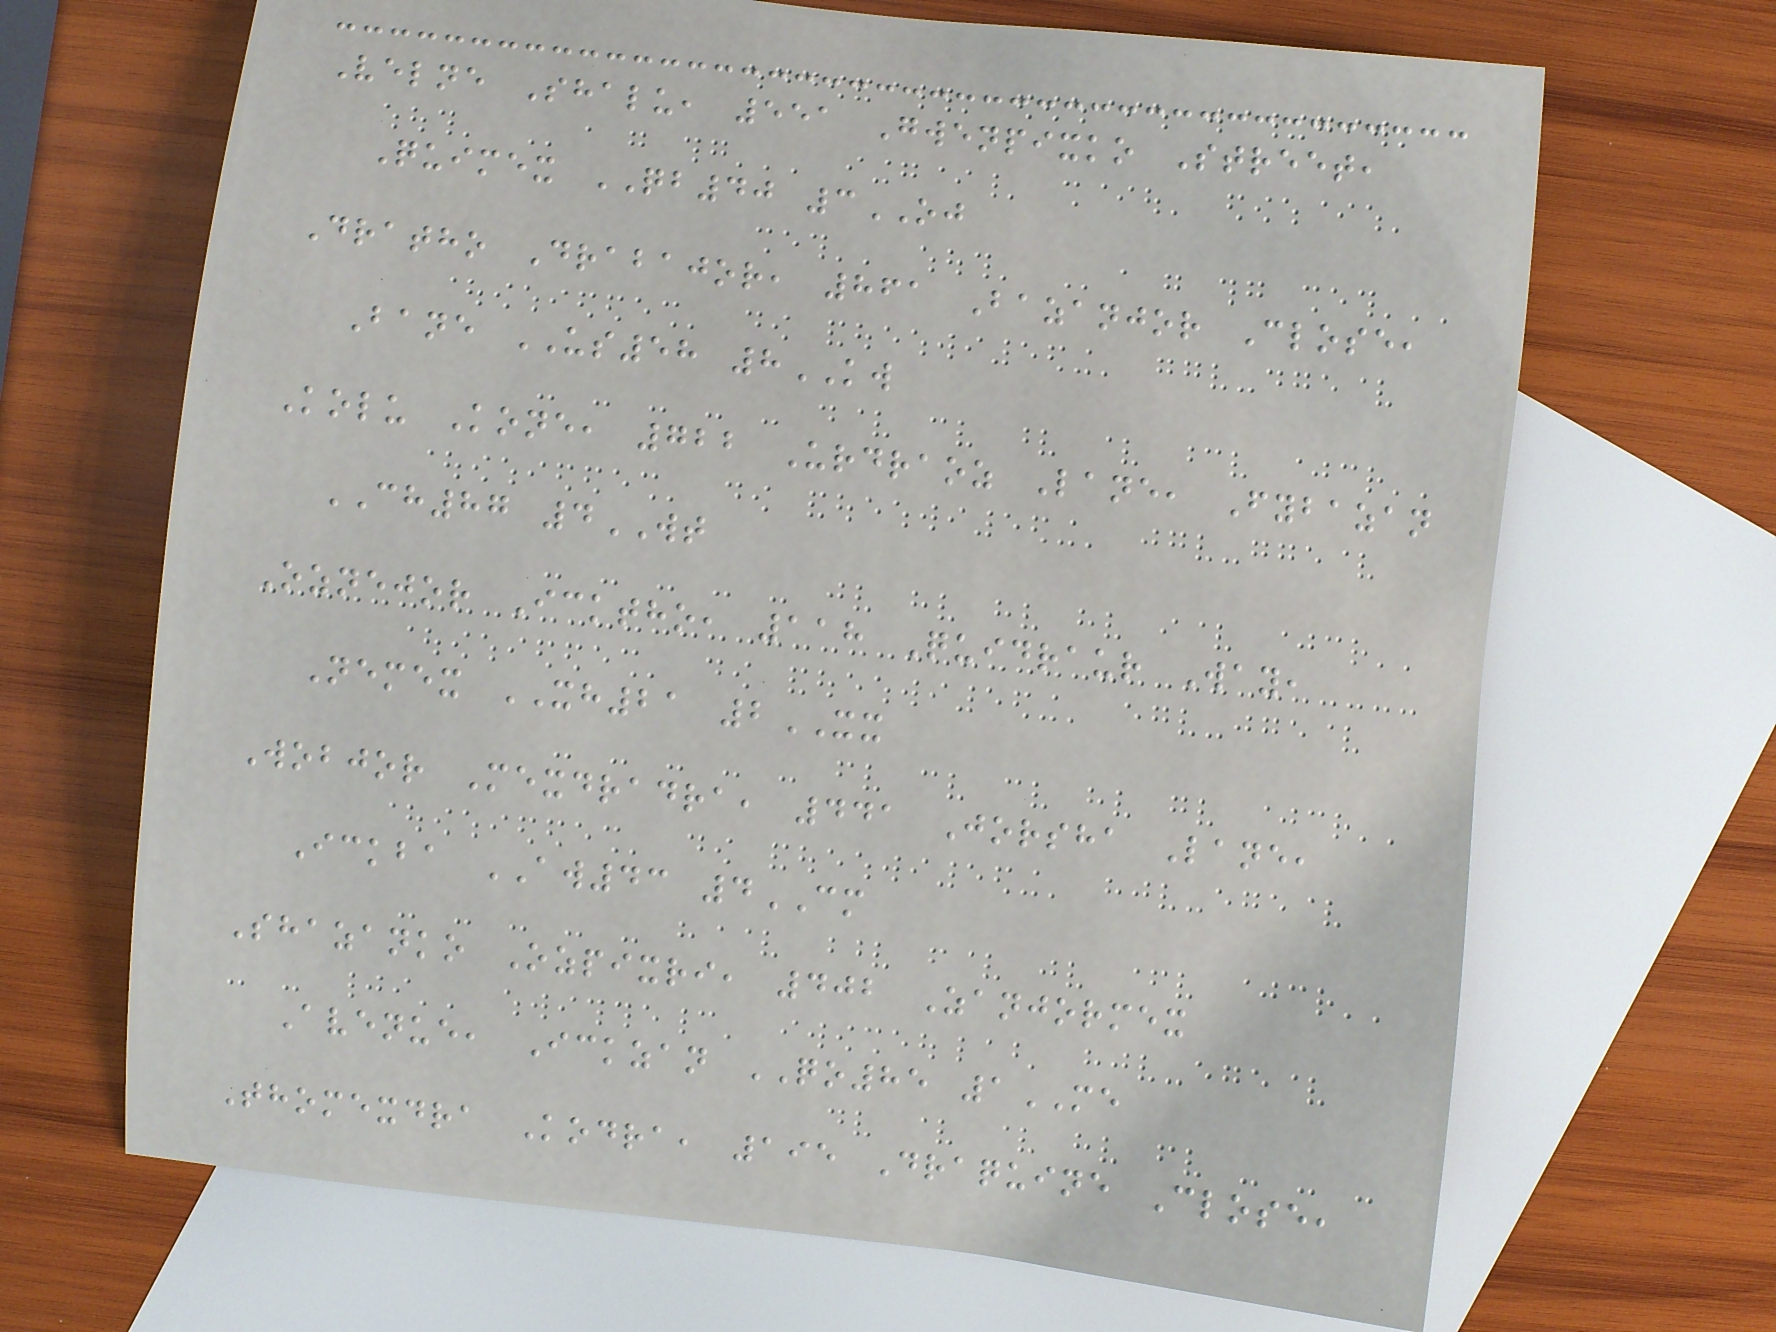Velne Shalu, 551 Gwenpixko Street,
Quimex QB40 3OJ
Dratho Drabajor, 861 Bazanjor Close,
Bane US58 8KW
Kolu Kone, 722 Urdraoz Lane, Fybazan
CH87 4WT
Oznejor Icktho, 118 Quidraur Way,
Nemex XH21 2XX
Wobjor Mexdradra, 441 Jorsha Lane,
Ickba AW43 4CM
Shazanko Ozpixri, 402 Zanjormex
Avenue, Ickzan QO85 1ME
Thomexdra Kodra, 195 Draquine Close,
